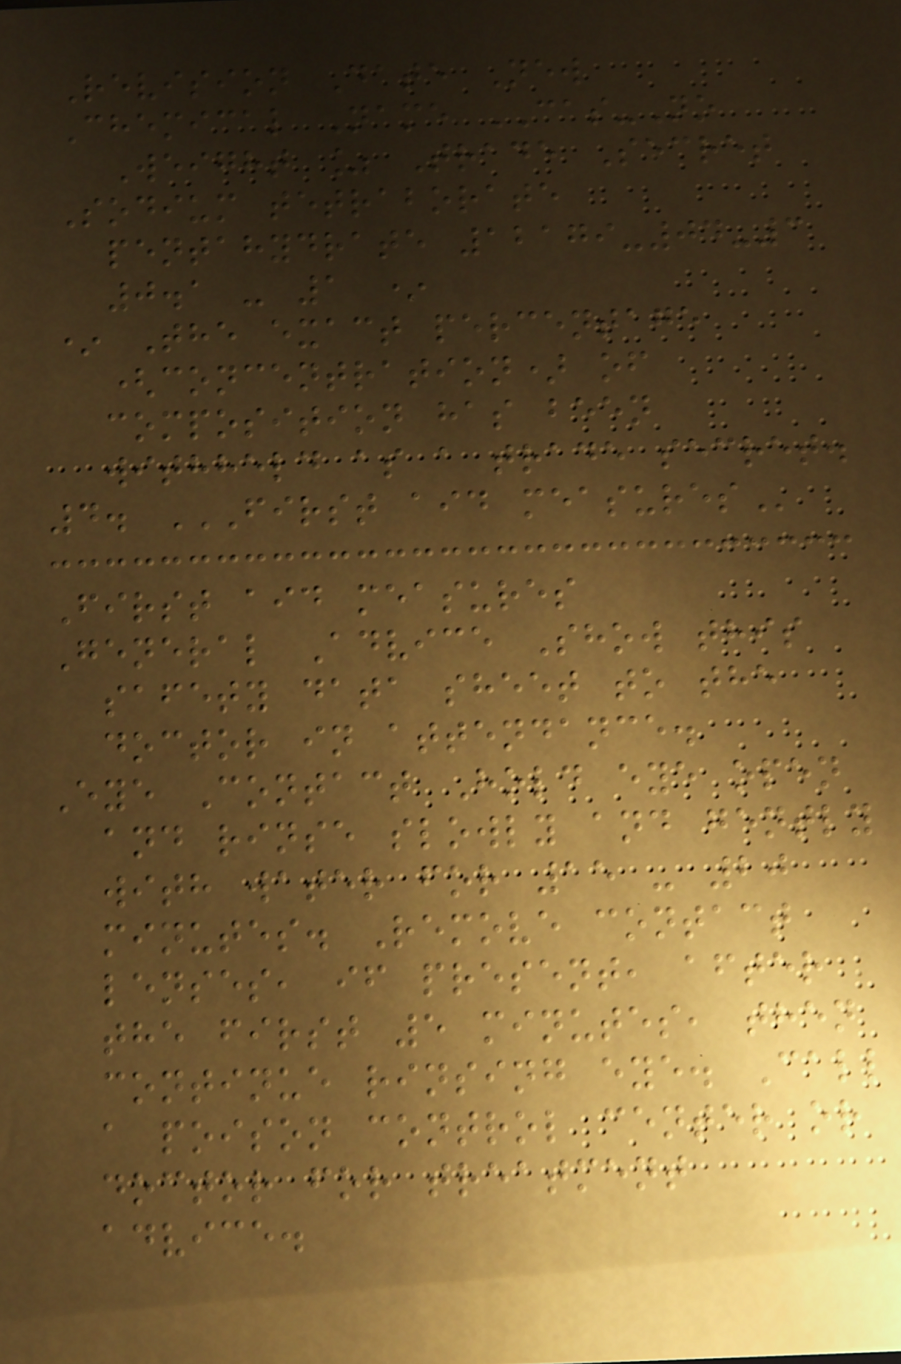Revision Date New
Chemical Name CAS-No
Weight % Trade Secret
Sodium tetraborate
pentahydrate 12179-04-3
0.1 - 1 *
* The exact percentage
(concentration) of
composition has been
withheld as a trade secret.
4. FIRST AID MEASURES
First aid measures
General Advice Show this
safety data sheet to the
doctor in attendance.
Eye Contact Hold eye open
and rinse slowly and gently
with water for 15 - 20
minutes. Remove contact
lenses, if present, after
the first 5 minutes, then
continue rinsing eye. Call
a poison control center or
doctor for treatment
advice.
